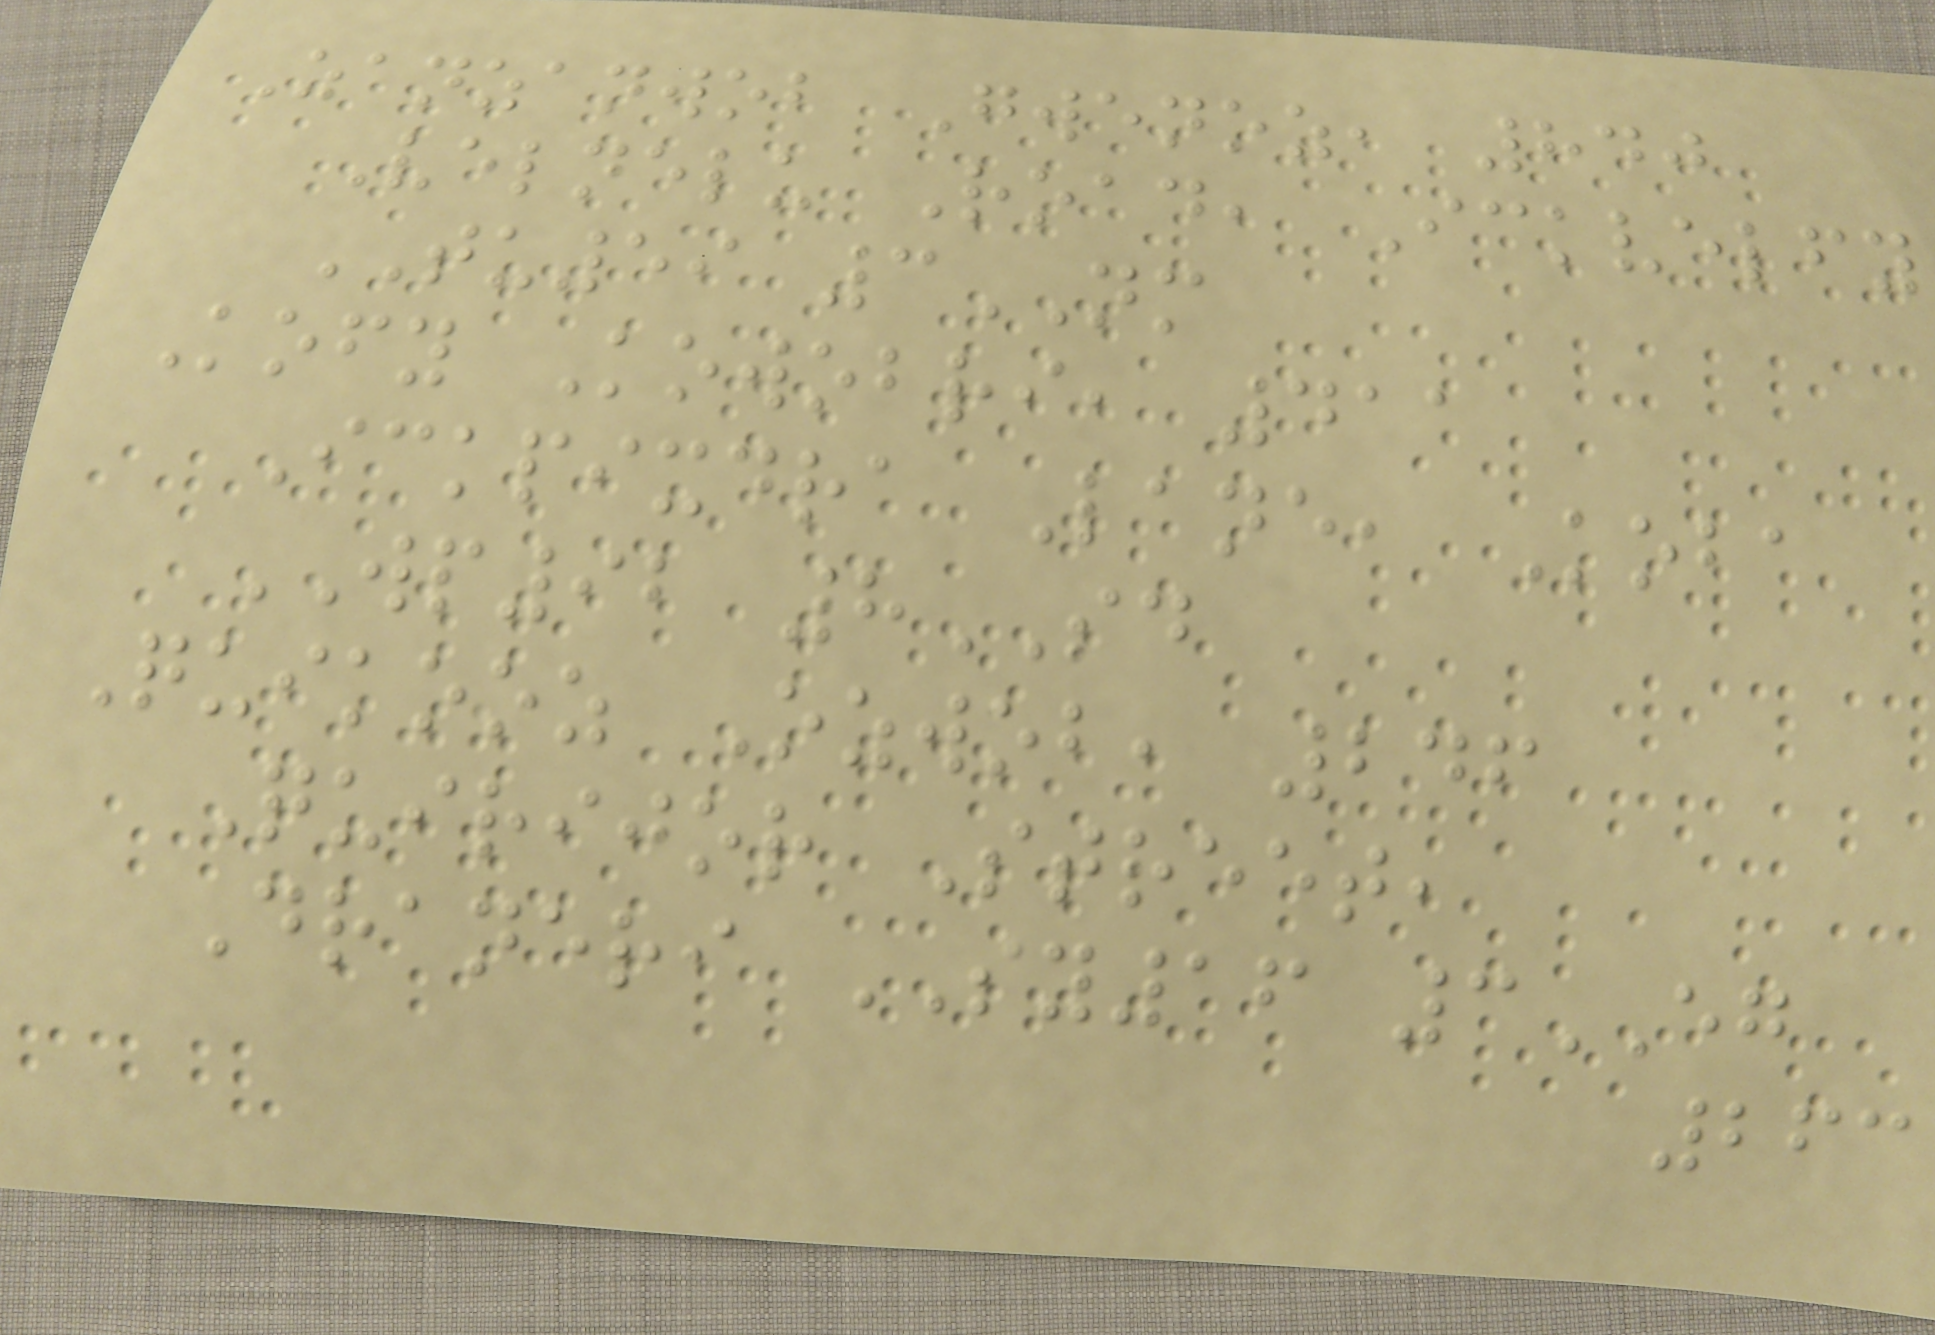Zanzanwob Gwenoz, 840
Velnelu Road, Ickvelfy
TU59 3NM
Kofy Kowobri, 411
Ickpixdra Lane, Koba
WP92 8SD
Quikooz Ozwob, 246
Quirijor Street,
Draneri SY16 3EG
263
